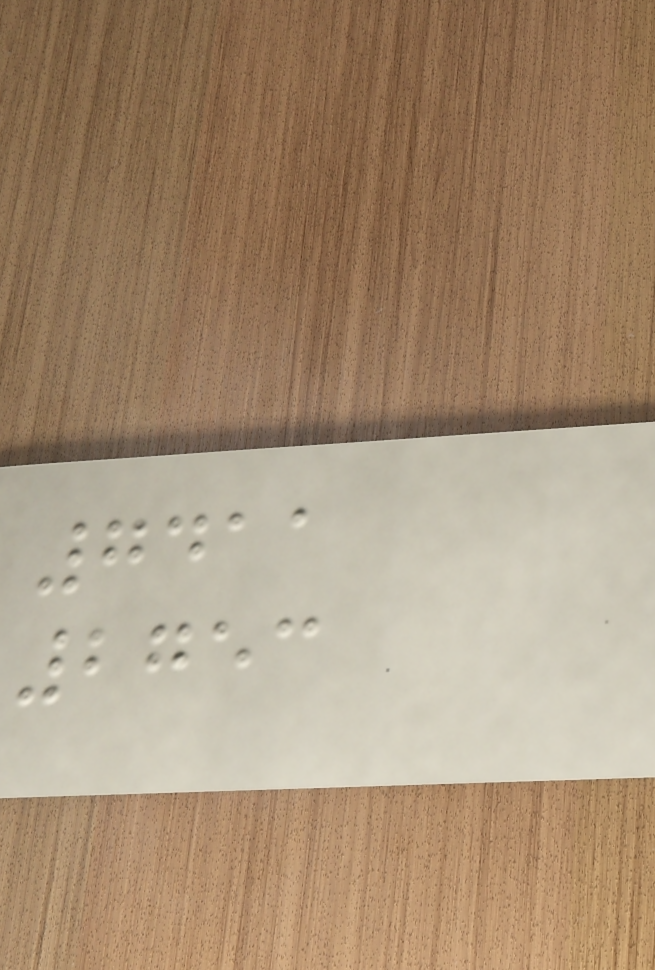7411
2753
